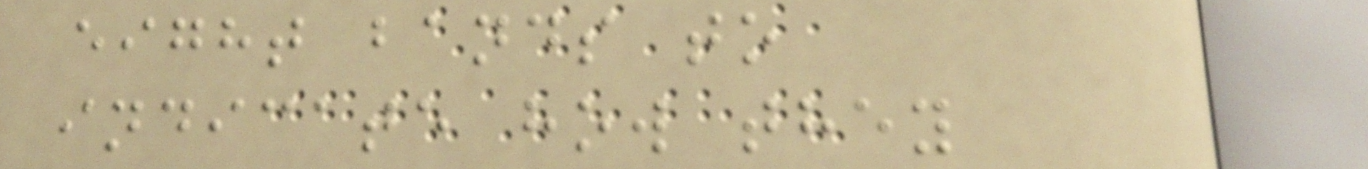eight bands to
indicate how they
